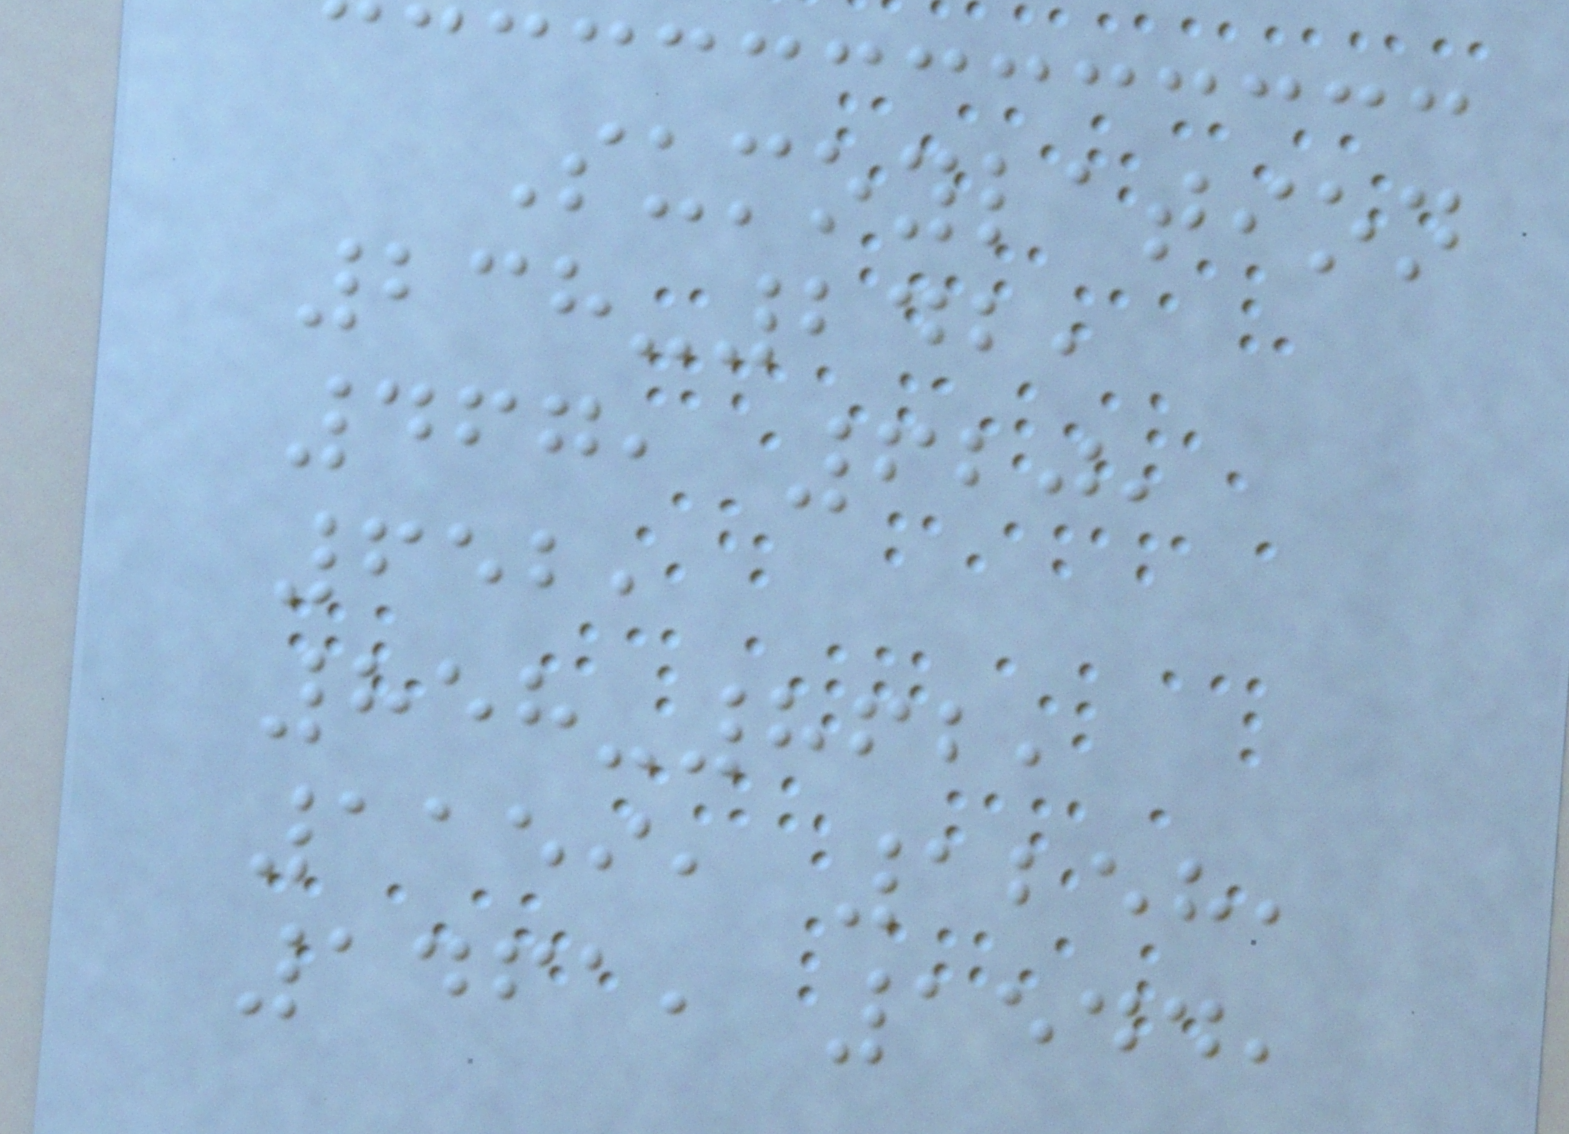Sumoylation
238-242,
467, 620,
652,
858-862,
1159, 1258,
1461, 1544,
